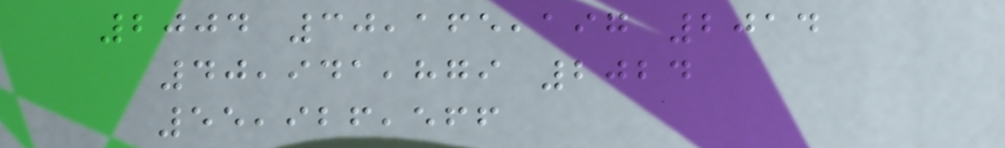2004 30,165,197 2014
40,941,879 2024
55,926,566
